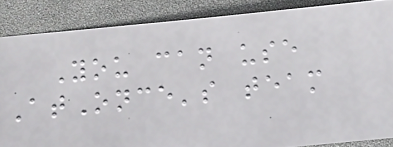You can use
AtOnce's team
